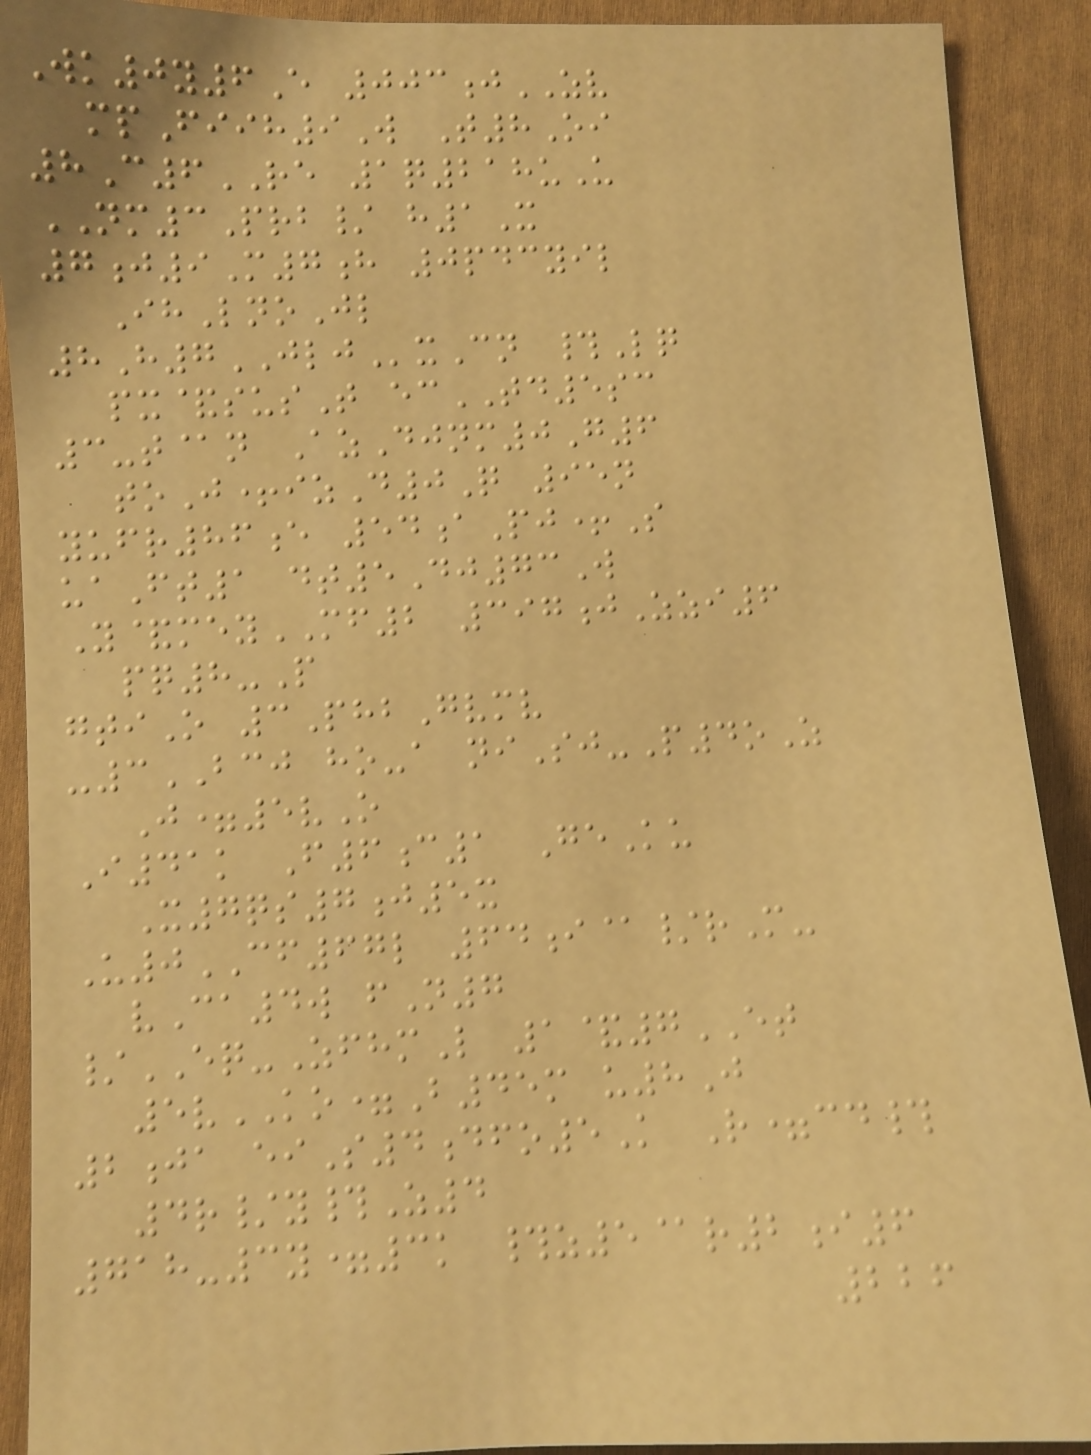Wk0y6E 003jZV
mpFiih9W T8Oi
8C6RE 1q218uU
NM3Prb/ h1X
7j9M7h 0pdcyil
IhLnoJl
8H7JLJxCn #Lq
px&susT ecTD5sc
3-t@n AzDjnm0G6
toJ+izD0Q 95n
yufr86e 54aPj+S
uaFt1 dt5Dj73W
Y&meyMF2 397jZzi6
pq8-P
gtiO 3PhbGvmv
-3BCJ ho-a niSj-P4oZ
J=5vO
I41k F6c1 GeKu
X7qs7j5x
U0CF67l 64i@/rM-
vCa4w fN7
/EQ-ZfhmL 1&7ET
5vKO=B45m u8J
2ja eiS4dfo5K R=cd#
4r/y#Z4
718-3y=3k #z5@r2i6
226
